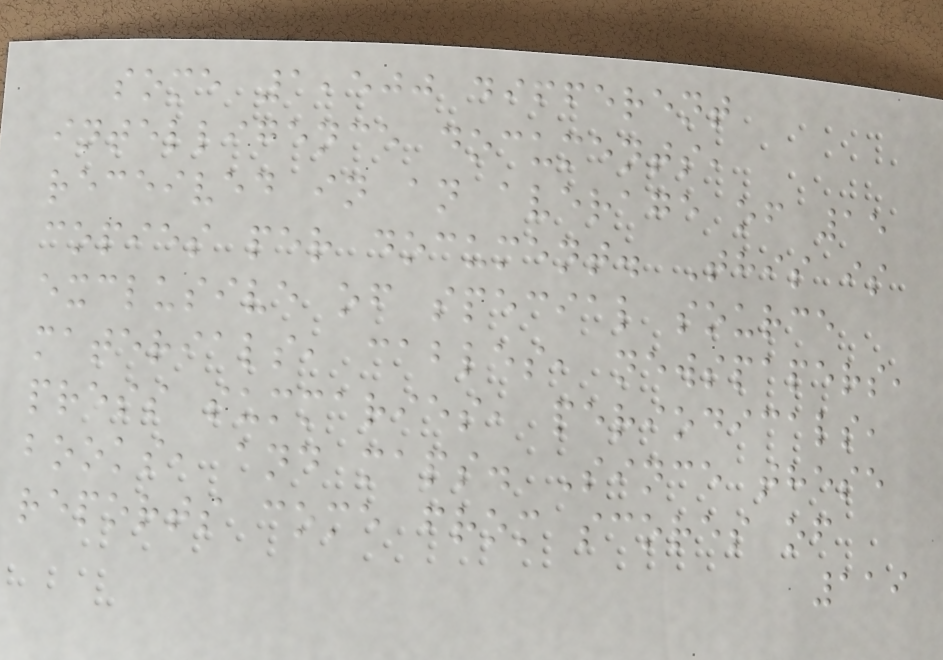some 1,500 different
intelligence documents,
received in an average of 15
copies per document. This is
exclusive of special source
materials, cables, newspapers,
press summaries, periodicals,
books, and maps. Since these
reports come from scores of
119
